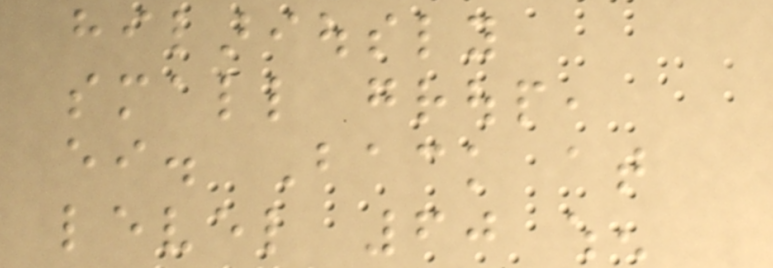hilariously
small group,
either. Back at
level 60 when
